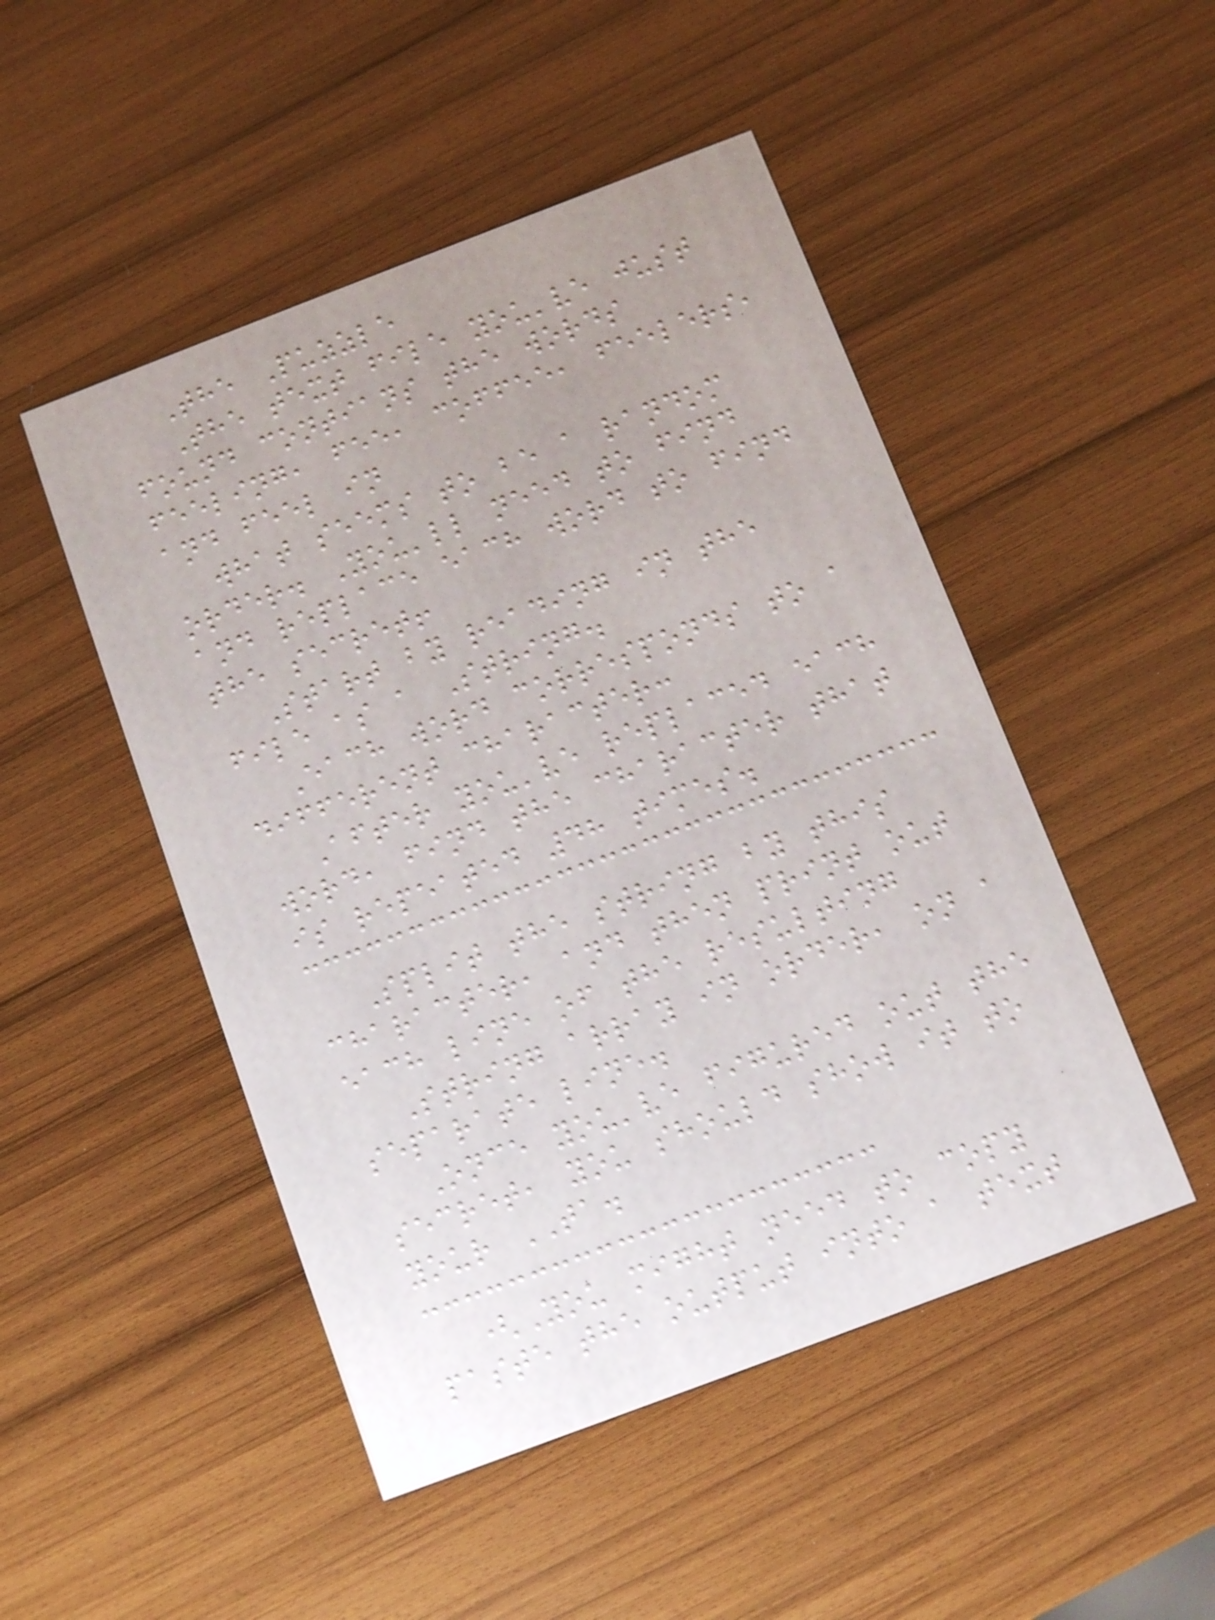The Puzzle
The text file you've just
found contians the words
feeling, fee, coffee, feelers,
and feel in
what seems to be a random
order. You'll need to find
and replace each word to find
the secret!
Start by reading in the
file as a String.
Each word corresponds to a
different character:
After you've replaced each
word, find the character that
is repeated 48 times.
Split the string by this
character, and then print out
each line of the resulting
String array in order, on a
separate line.
Once you've figured out the
secret, you should show it to
your TA.
(You might need to copy
paste the output into a text
